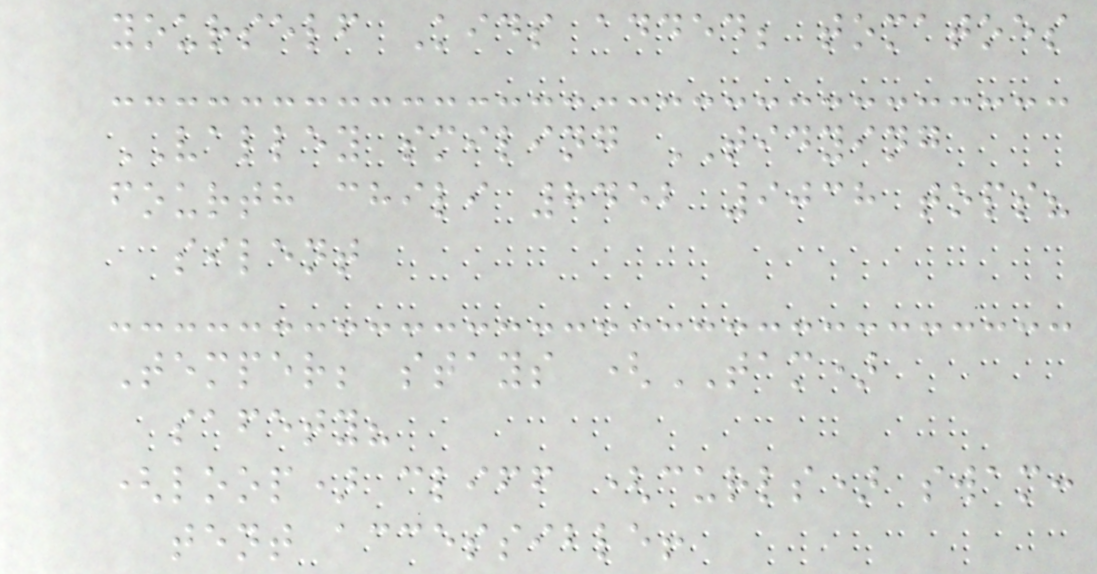yourself Kids added; tomatoes
VALLEY smiling TIDYING
fourth chili 8452 9038 tops?
silent
Temper; stays (TAM)
safety?
(loop) cliff (curls) swam:
tent accessible!
